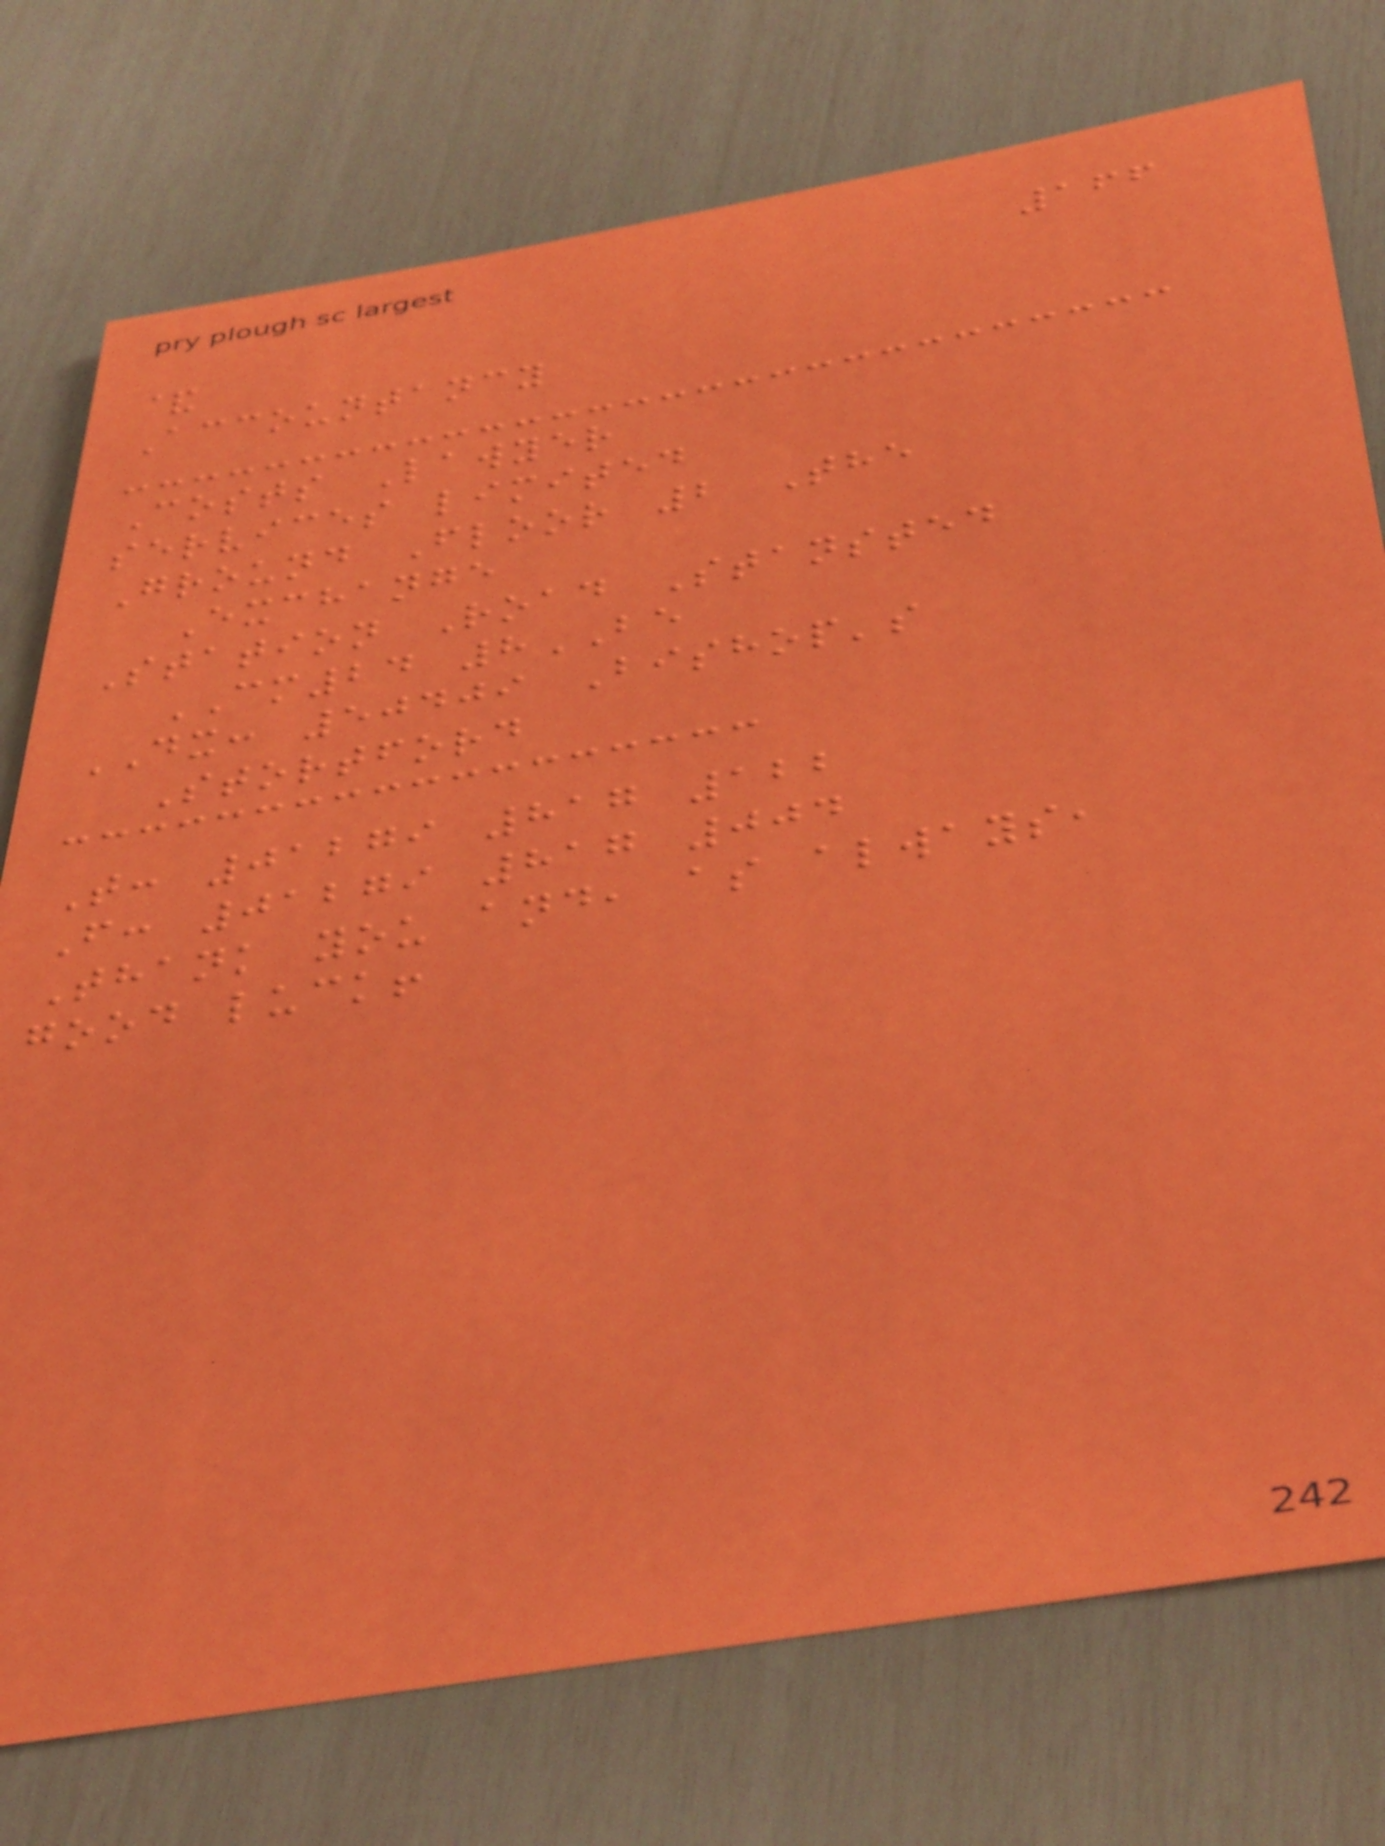166
&
Accountancy
Costs Lawyer
services limited
Ground Floor 2 The
Exchange
Station Road Stansted
CM24 8BE
DX: 50409 Bishop's
Stortford
T: 01279 817 122
F: 01279 817 004
Thank you and, as always,
good luck!
